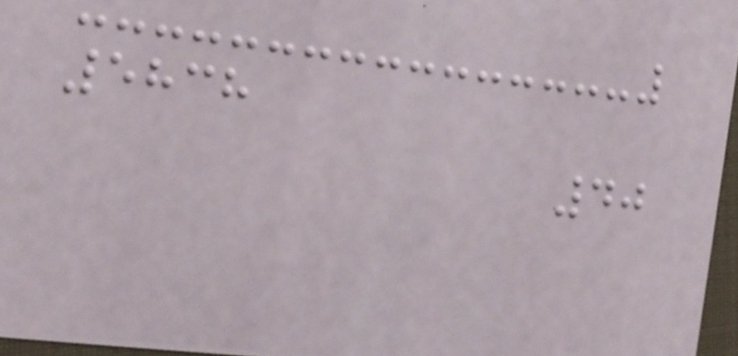5838
40
